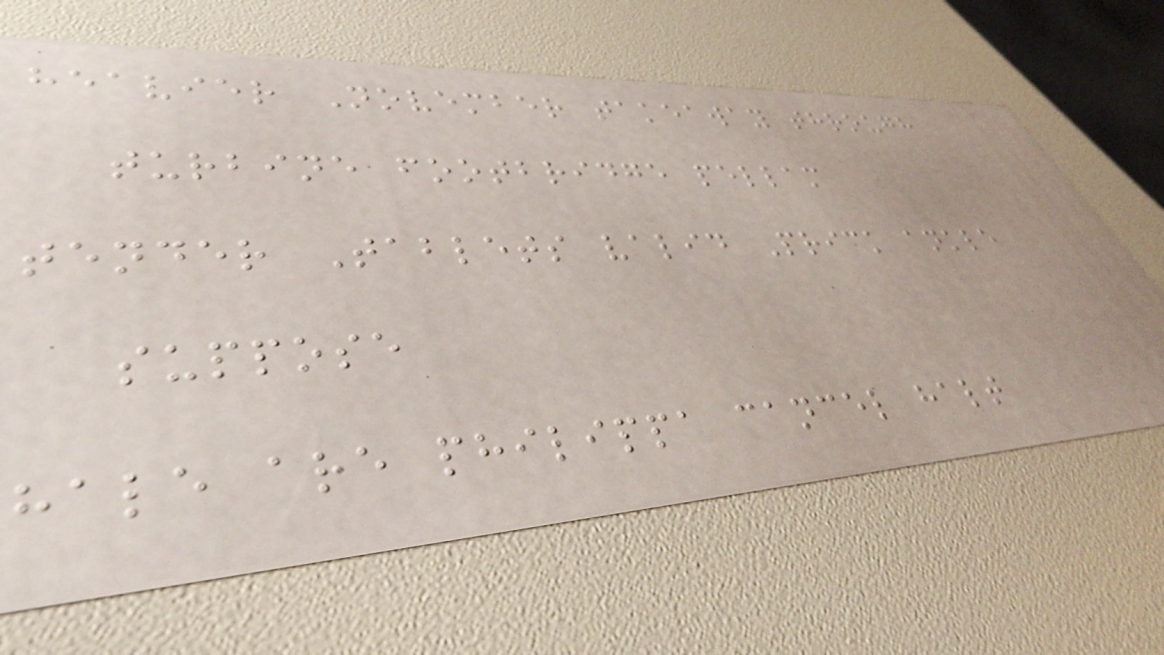heavier November takeaway through
turbine footbridge pellam
tender Tablets valid Prick ankle
suppose
hale are philippa cancel halt
